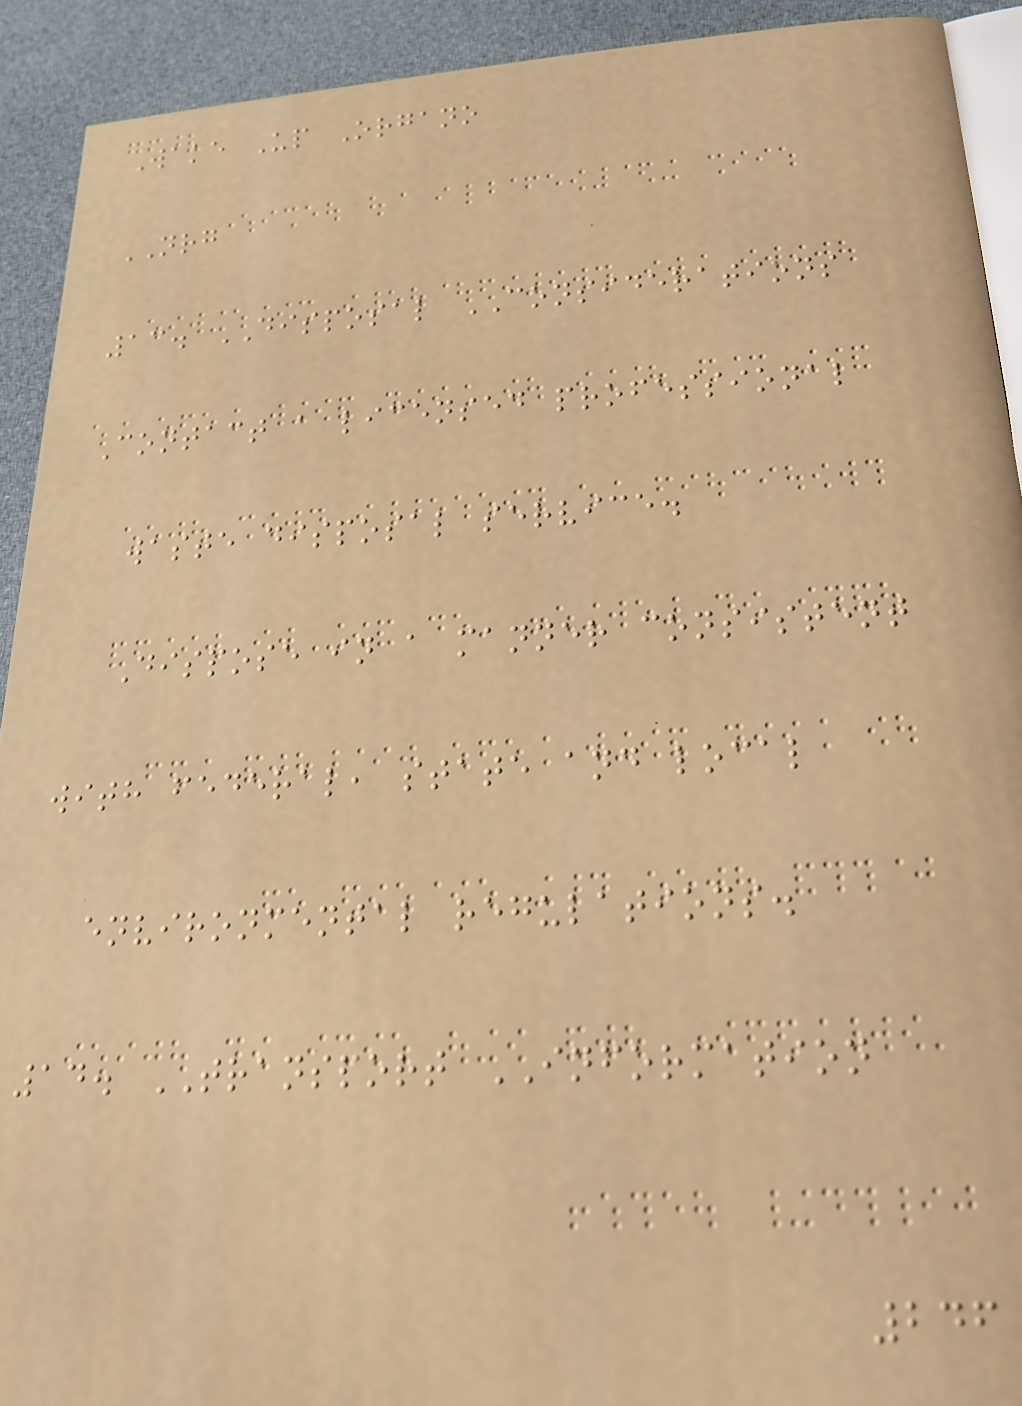Wake Up Organo
NRG
13. DISPOSAL CONSIDERATIONS
Contact a licensed professional
waste disposal service.
Dispose in a manner consistent
with federal, state and local
environmental regulations.
14. TRANSPORT INFORMATION
246
